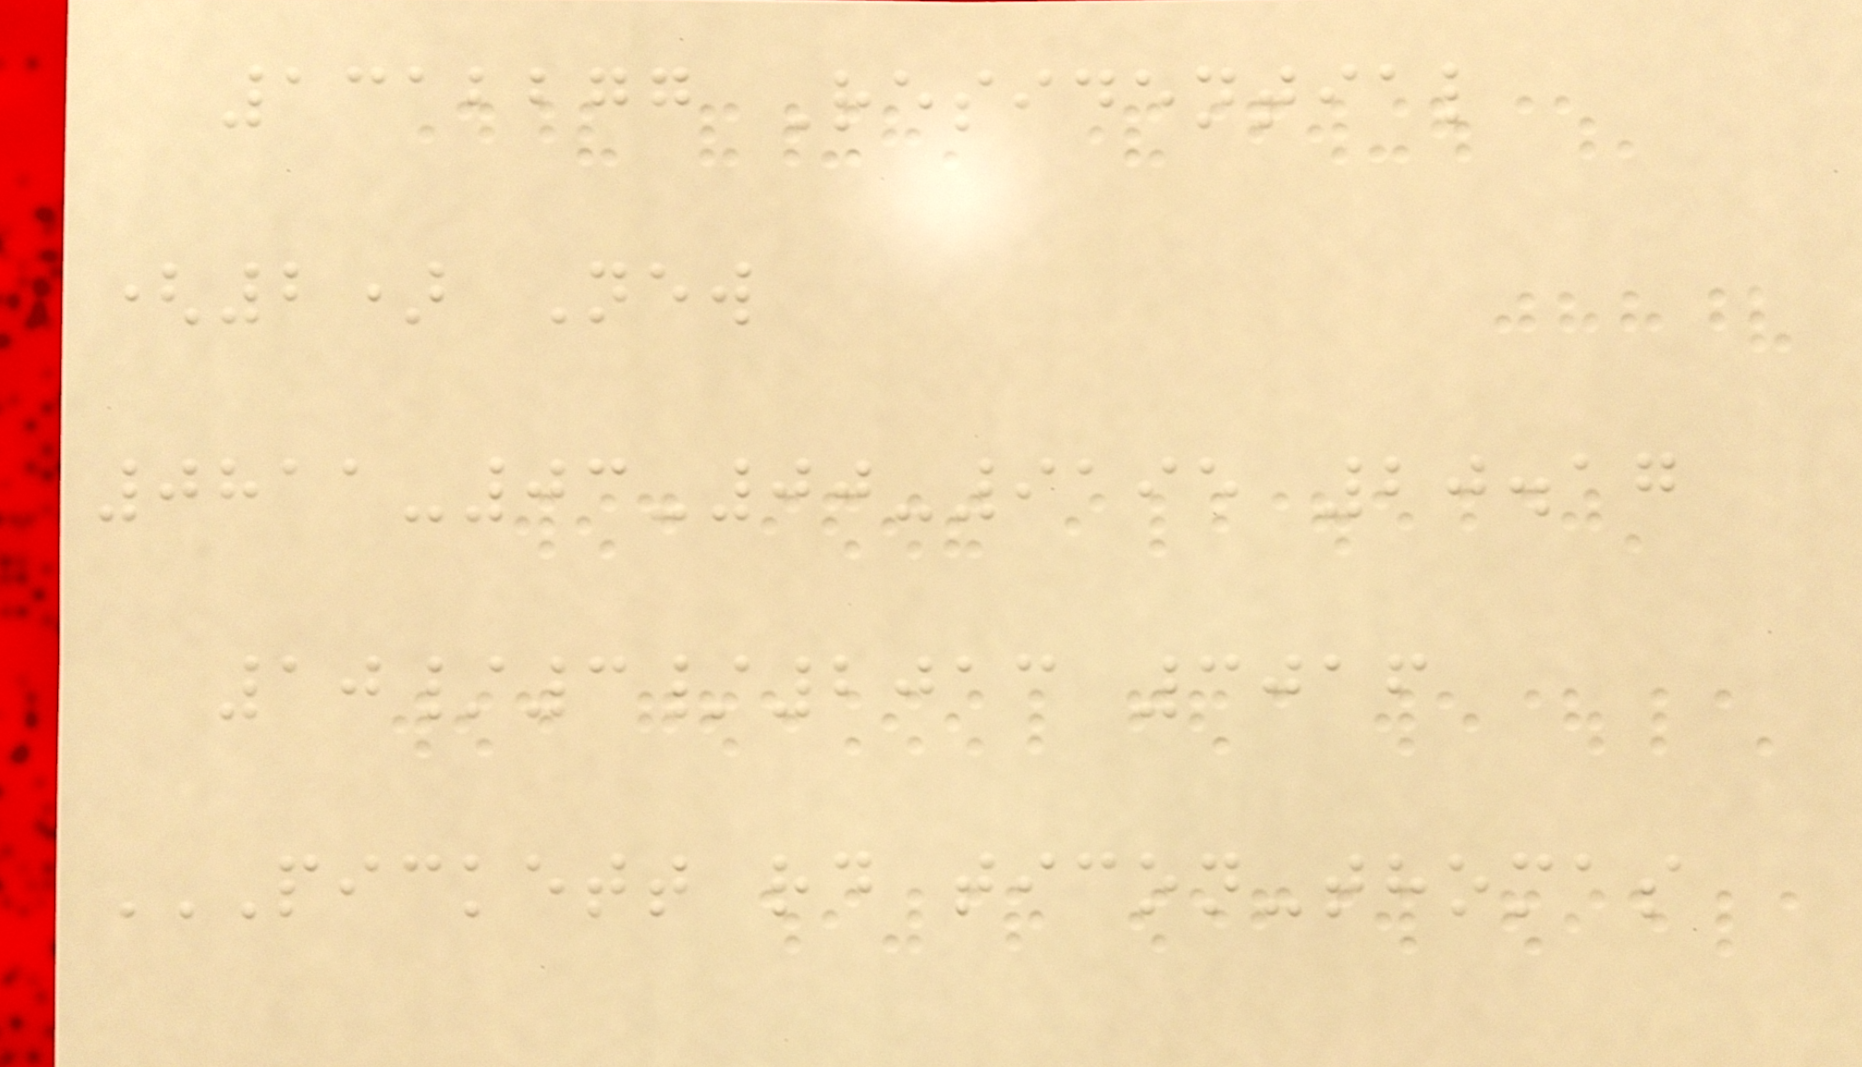1312277 Residential
(2) New
0811-03-00-9195 20.17
10/3/2013 3016
PICKETT RD TICON-THOMAS
